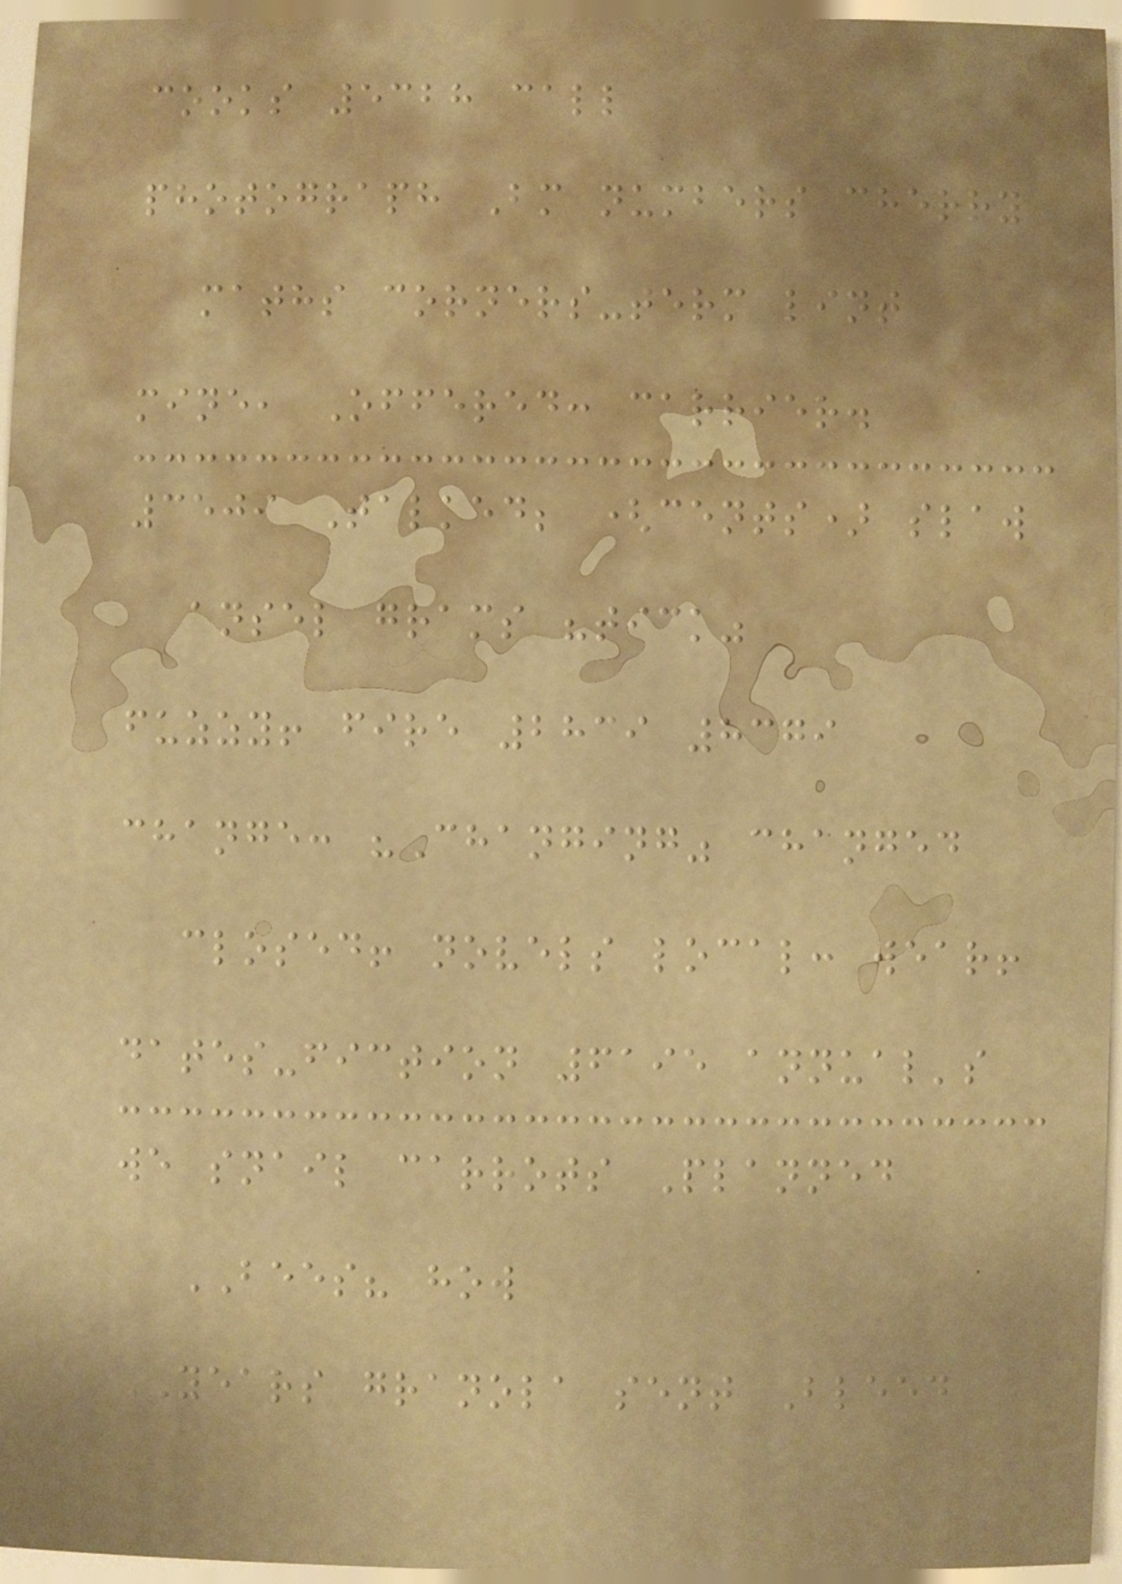cooks 5328 call
photograph Bm numbers cherry
maths corners-term lint
mine, Offered: carrier.
3509 Talked; (cents) slaw
ansel grams "tick"
fuzzy! fire 2839 8379
change: "Changing" changed
closed! novels local: wear!
dates-fiction 6195 annual's
we snail carrots Planned
BEES? how
YEARS granola sent Bleed
